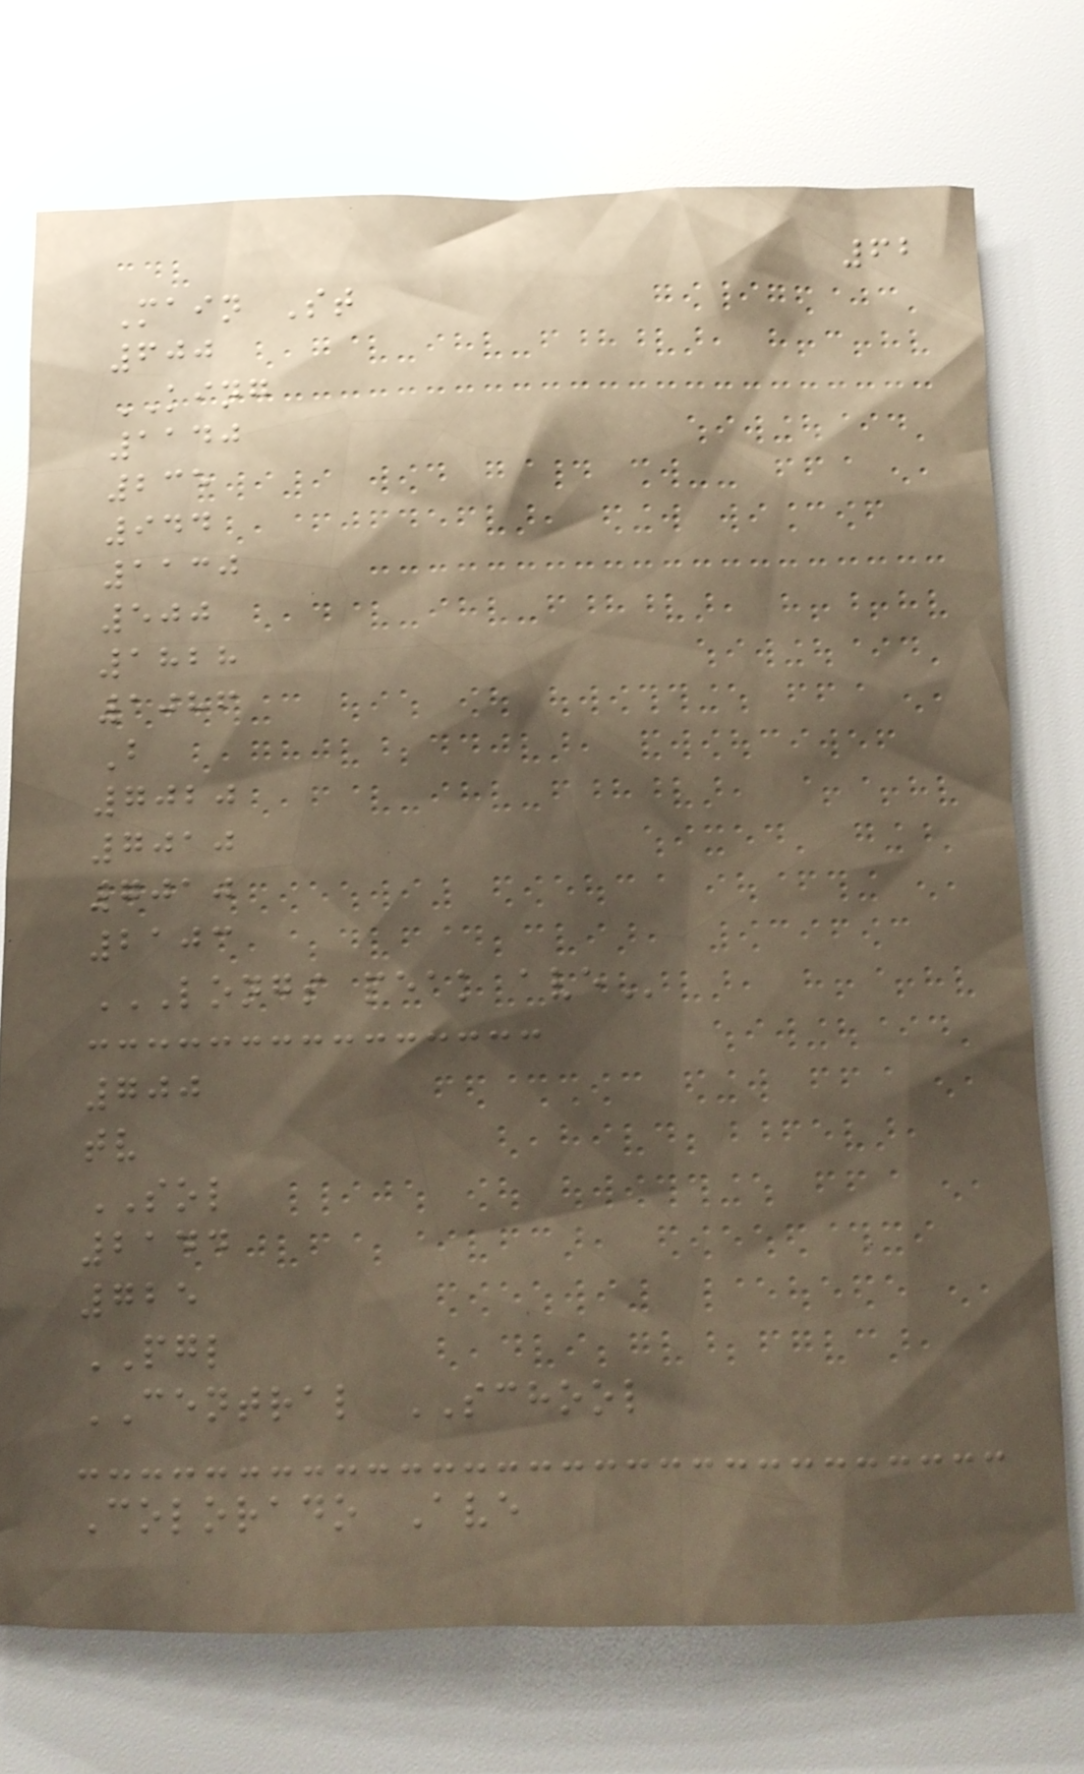62
Main St
600
KING
1140
235
944
1130
500
1828
1086
B
7020
7010
7010
2103
LONGS PEAK AVE
700
tv
SOL
2144
725
PGL
CENTRAL SCHOOL
Colorado Ave
